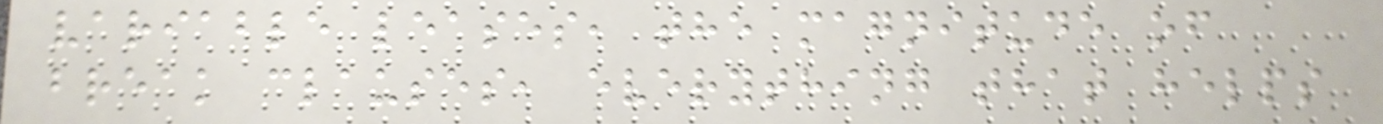variable leases, the magnitude of
break clauses, everything that helps
